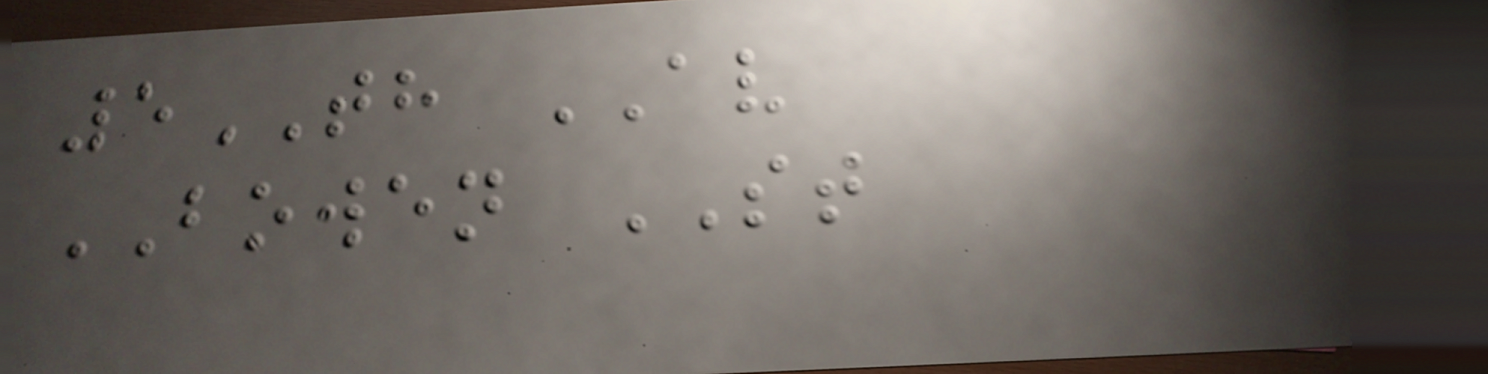5TH AV
BOWEN ST
